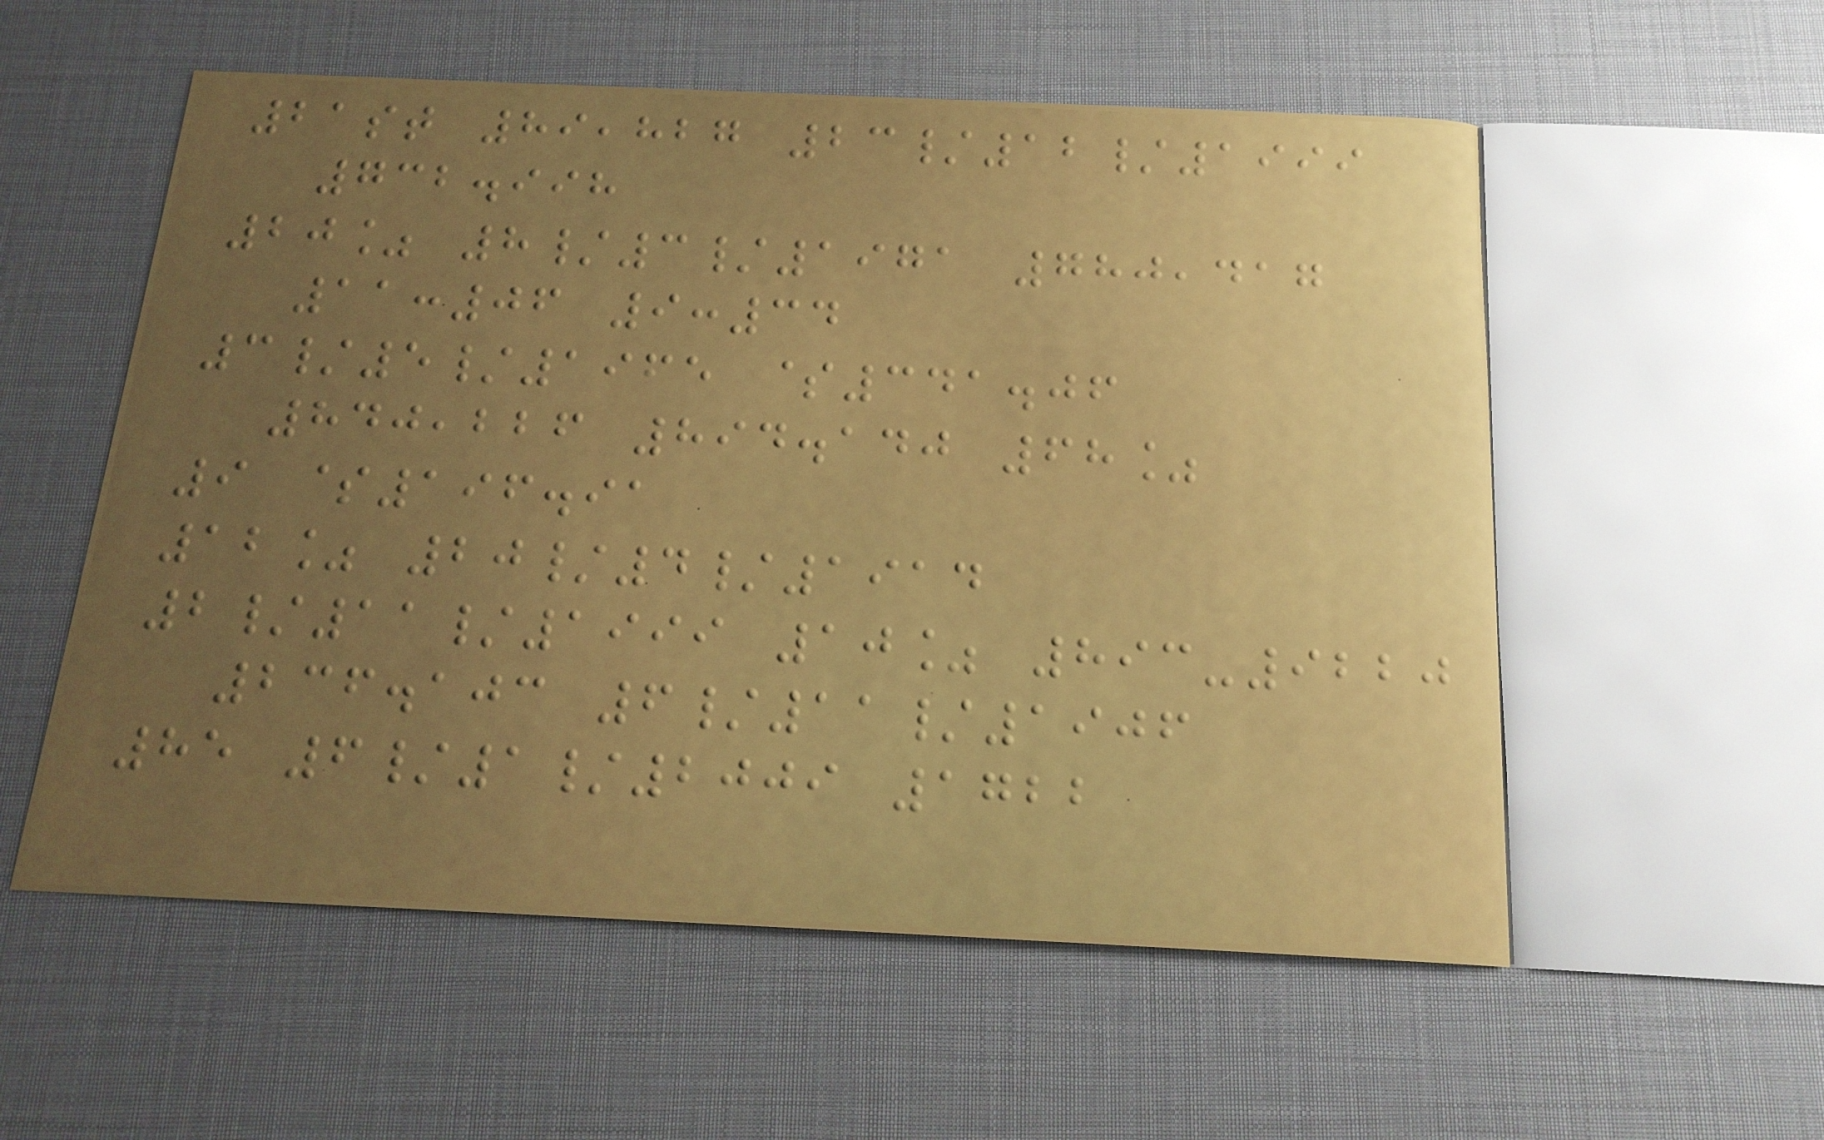21st 89,827 23/12/1999
732.998
20% 8/3/1971 780,417
11:06 9:34
3/5/1965 $341.06
840,226 894.140 68%
9 $196.91
12% 20/4/1914
2/11/1999 10% 893-9220
236.103 6/11/1906
85 6/1/2009 1722
